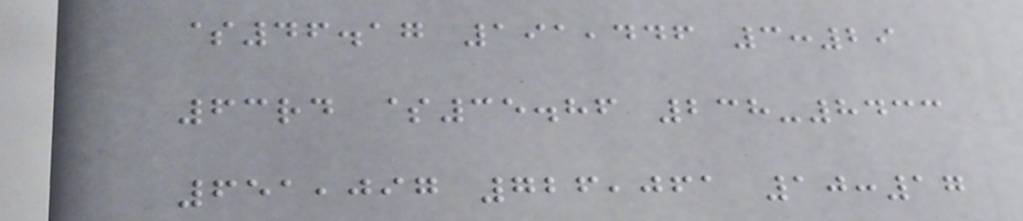$46.17 191,446 3:29
63rd $35.86 238-8433
651,097 726,061 10:17
